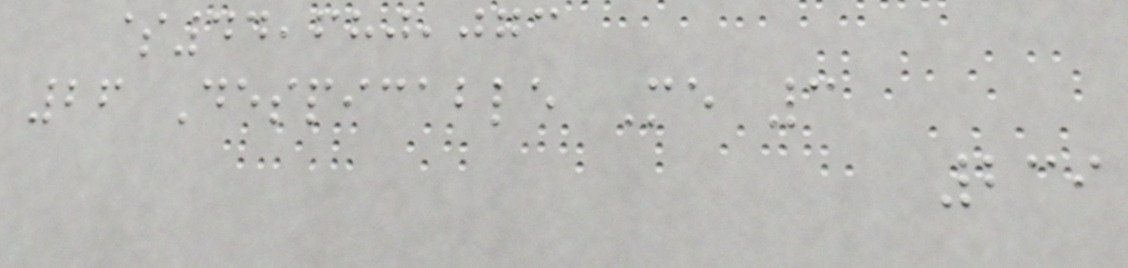$44,680,073
26 Despicable Me 3
239
